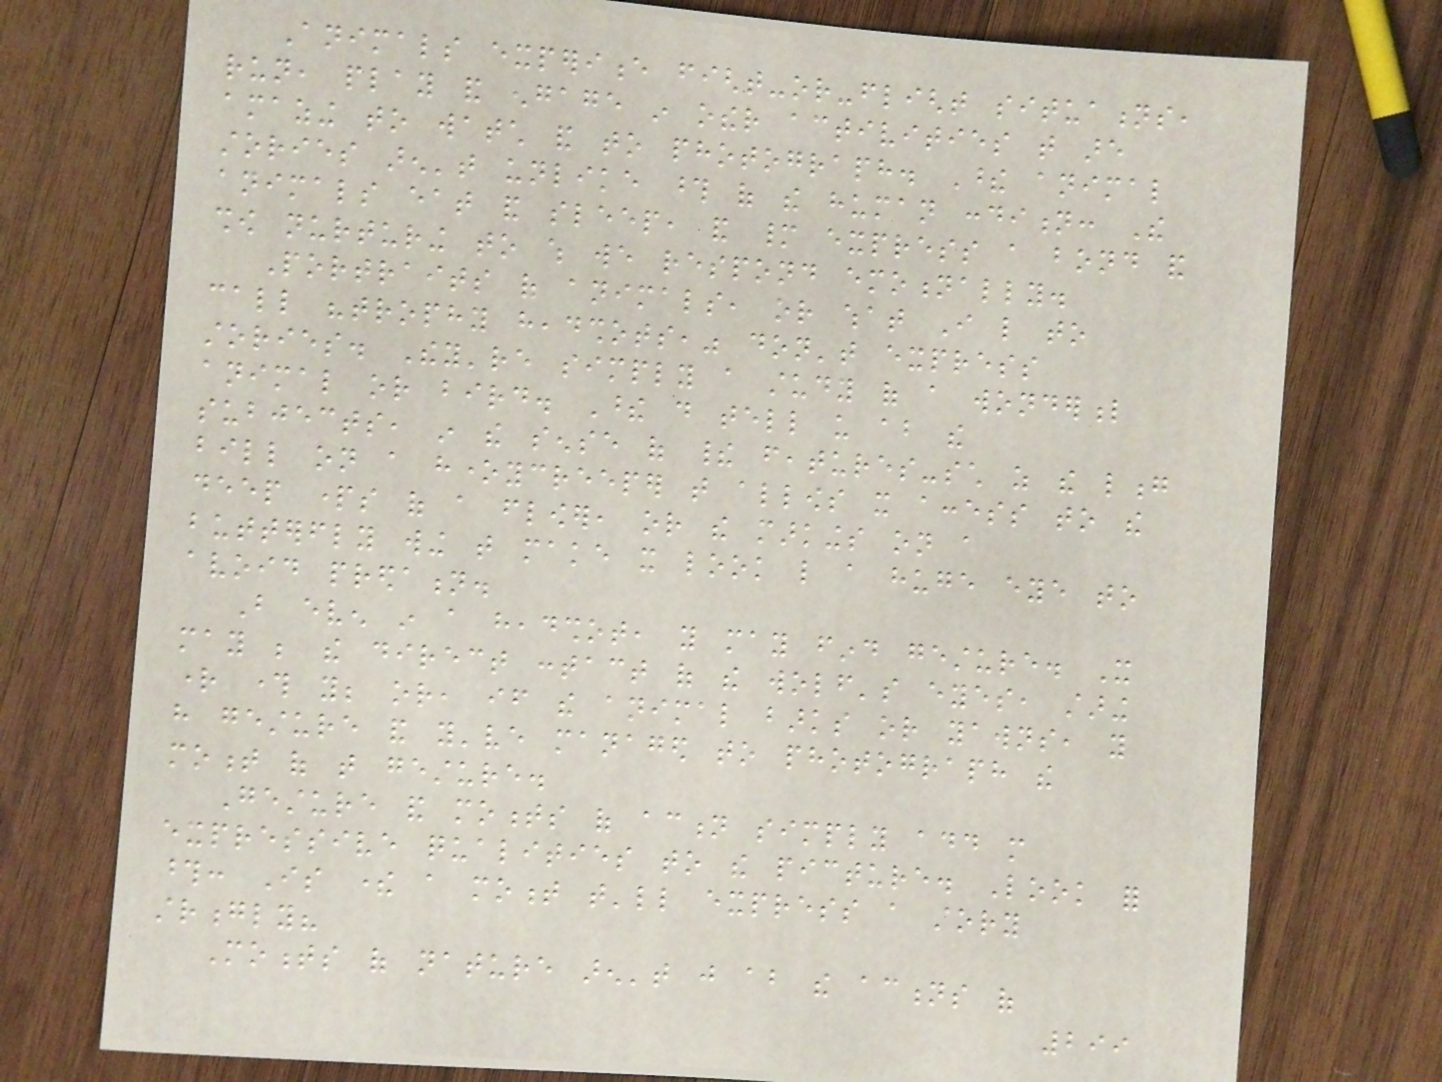Animals experience fight-or-flight situations,
run, play and engage in other activities that are
amazing to watch and to photograph. These animal
stories aren't unlike those of the human condition: The
animals eat and sleep, and many express a bond and
show nurturing to which we respond emotionally.
Portraits of animals, or what I like to
call "trophy headshots," don't express
stories. They're simply a study of a wonderful
animal or bird. These do tell us about the
subjects, in the sense of their features-such as the long
bill on a honeycreeper that allows it access to the
deep parts of a flower, or the markings on a
butterfly wing that make it look like a huge eye to
avoid predation.
But even in a headshot, you may find gesture. It
may be the direct contact of the wolf's eyes, staring
right through you; or, if the animal barks or yawns, you
have gesture and you've managed to photograph the
moment of that gesture.
Gesture and moments of action simply add more
expressive qualities to the picture. Look for
those: Is there a moment that'll express a story
strongly?
Moments of nature aren't just about the actions of
299
